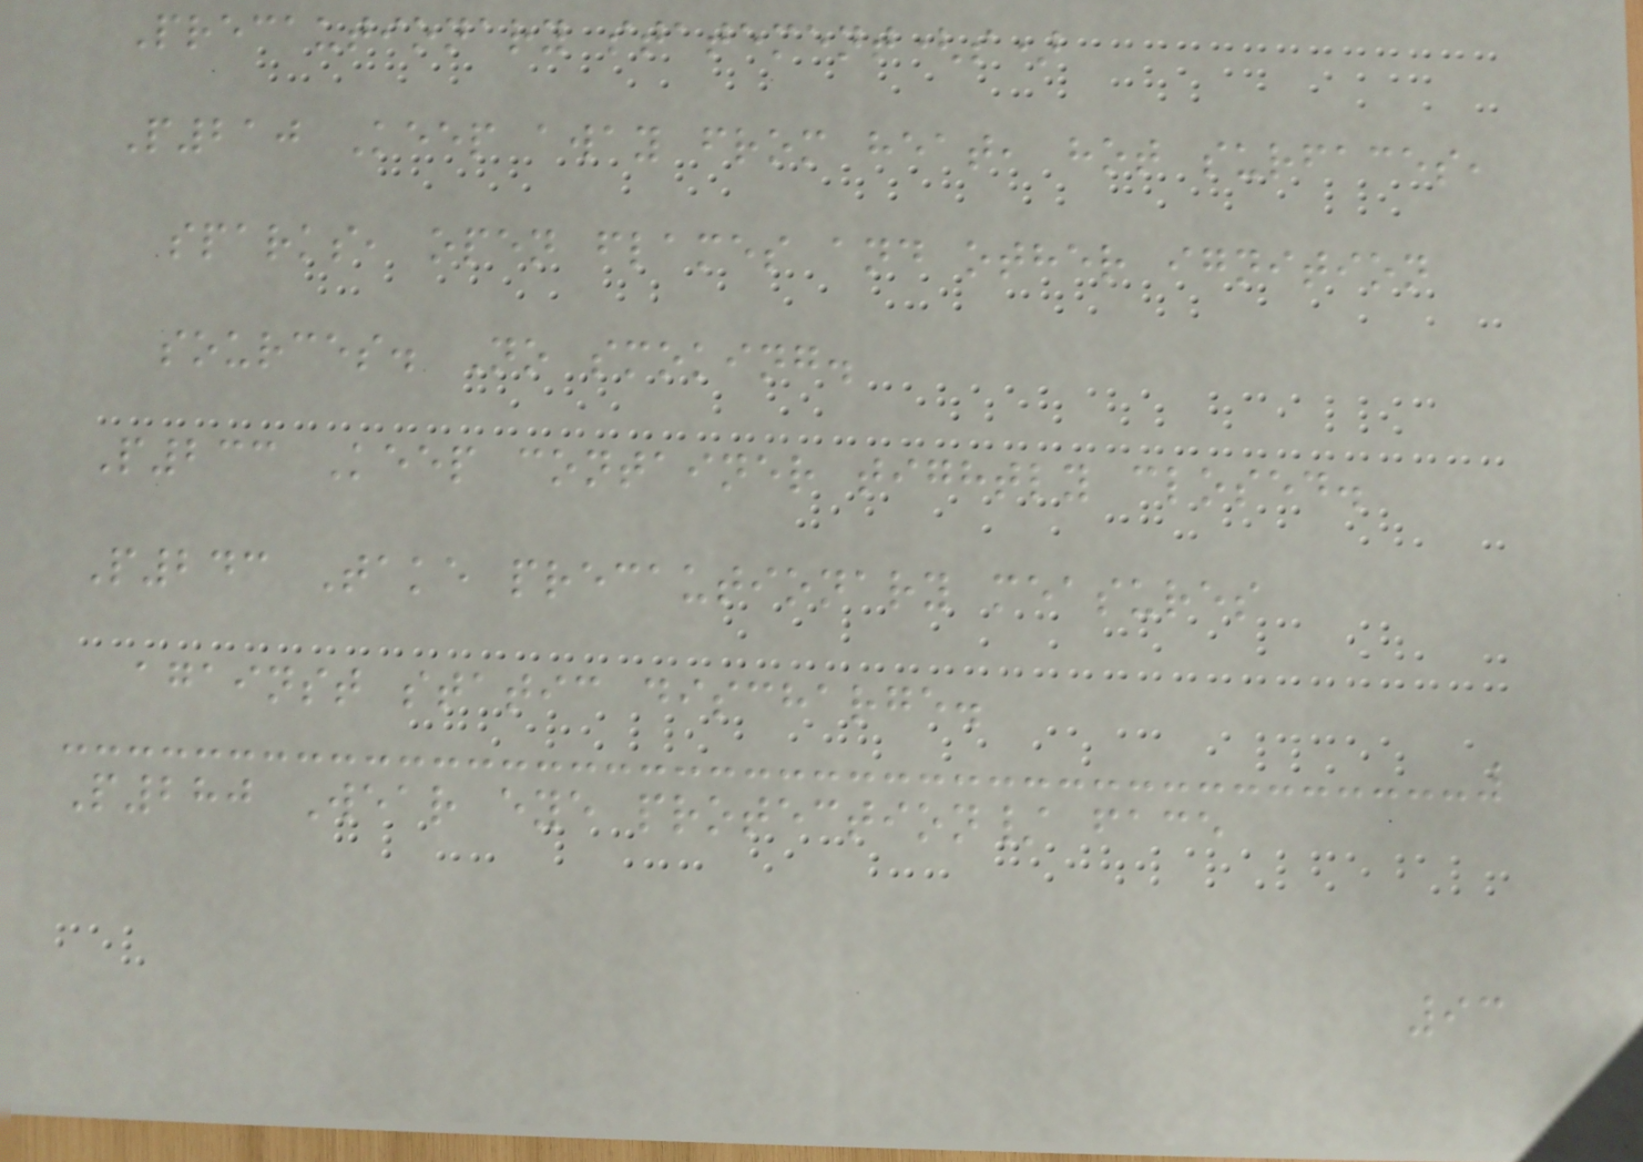Precautionary statement(s)
P210 Keep away from heat, hot surfaces,
sparks, open flames and other ignition
sources. No smoking.
P233 Keep container tightly closed.
P243 Take precautionary measures
against static discharge.
P280 Wear eye protection/ face
93
